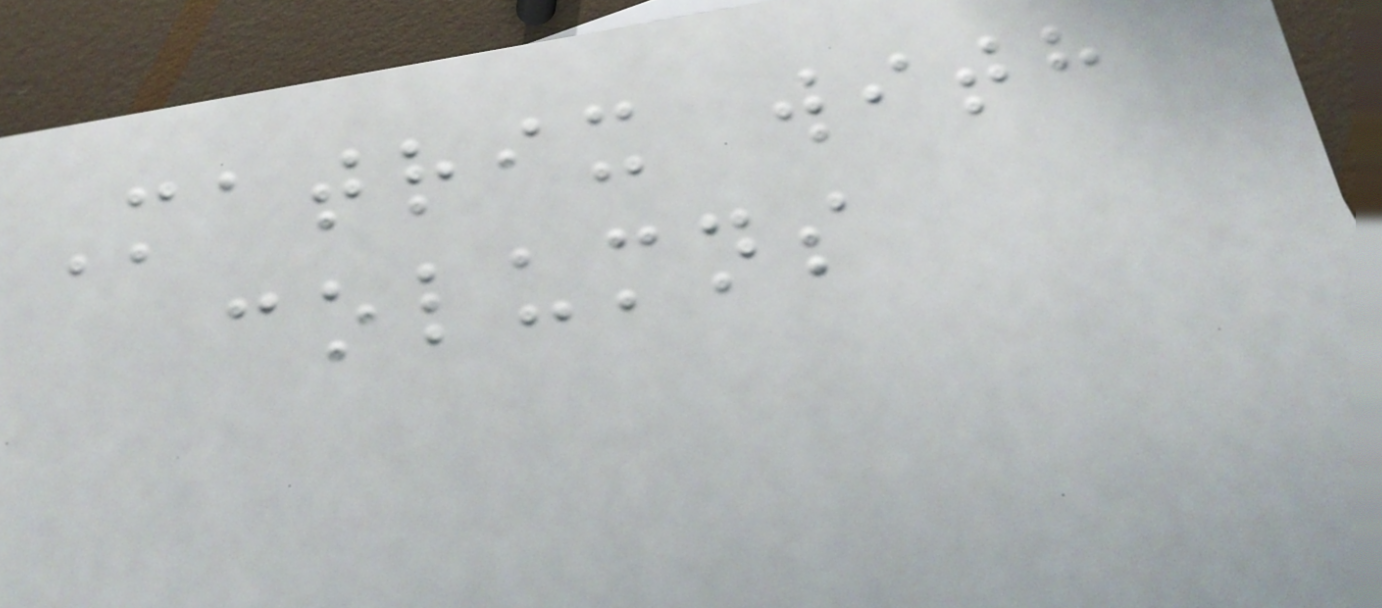Matrix with
columns
